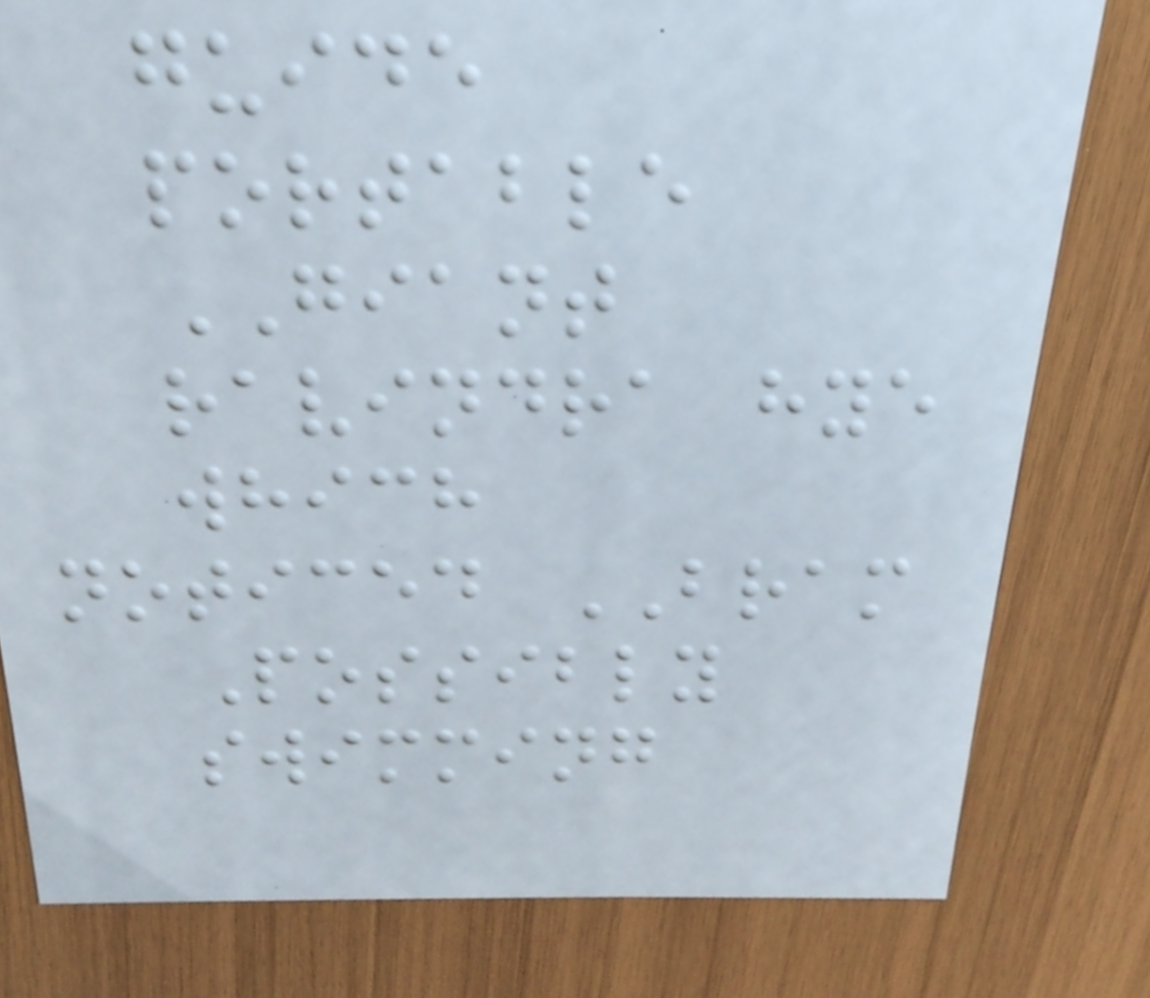guide
portable
GIANT
ravindra hye
which
noticed BRAM
Possibly
swimming
